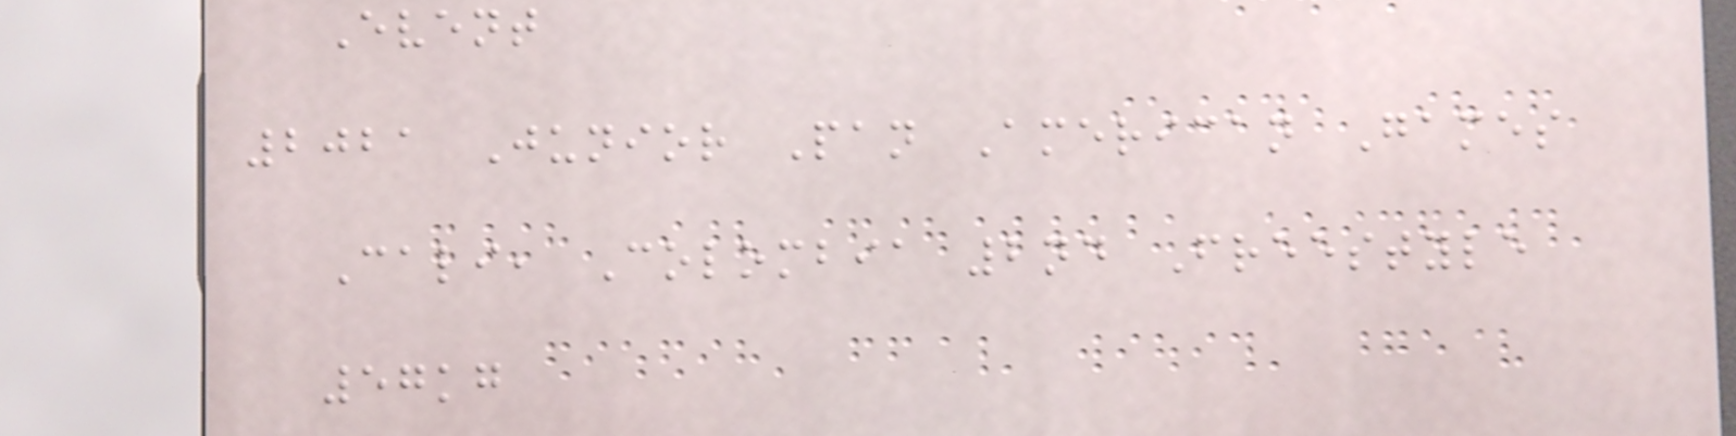Event
2021 Junior Pan American Games
Cali, Colombia 2nd Freestyle
57kg
